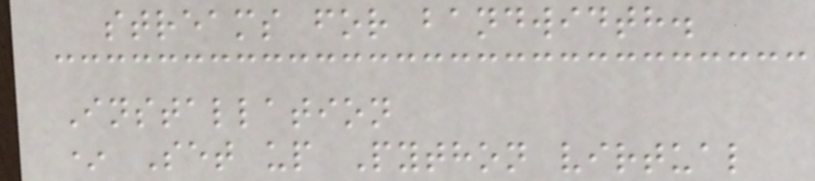streams for bandwidth.
Installation
* Set up Python virtual
